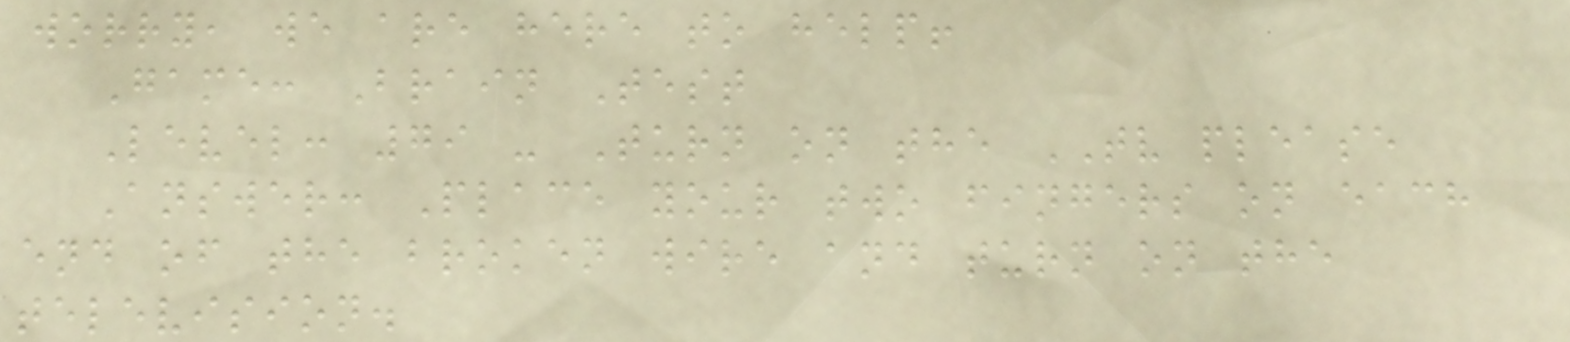worry, we are here to help!
Game: Brain Test
Level: 79 - Turn on the TV please
Answer: Place your two fingers on each
end of the broken wire and turn on the
television.
